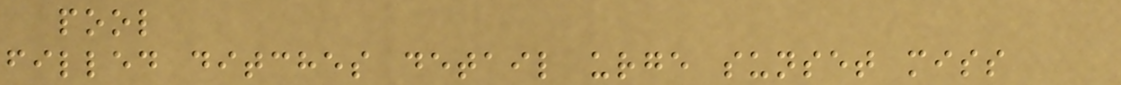pool
filled ditches detail urge sunset miss
